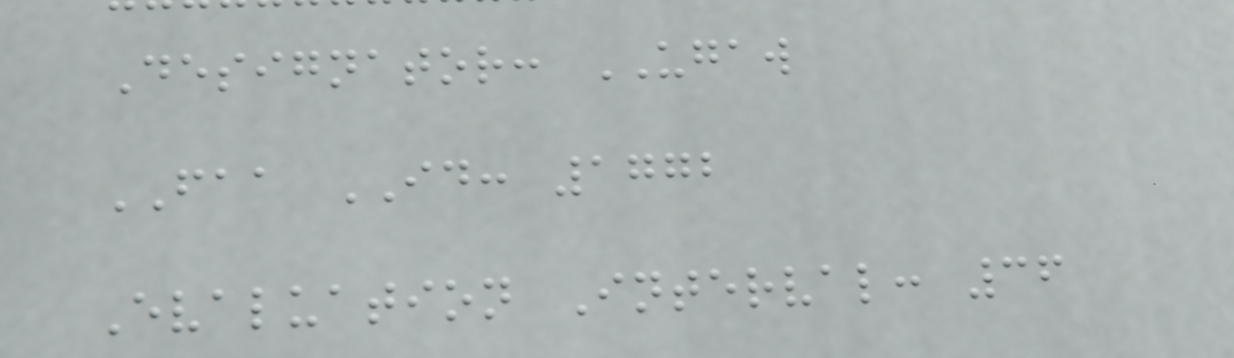Designator: UGAW
FAA ID: 1772
Evaluation Interval: 36
